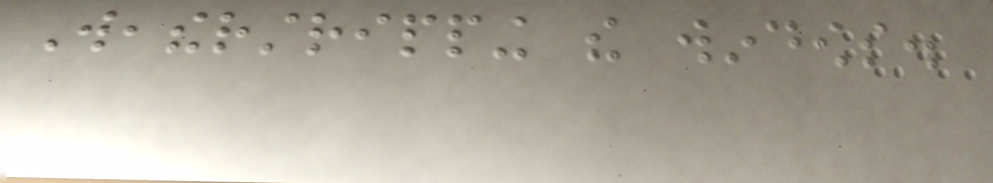Weatherstripping the windows.
